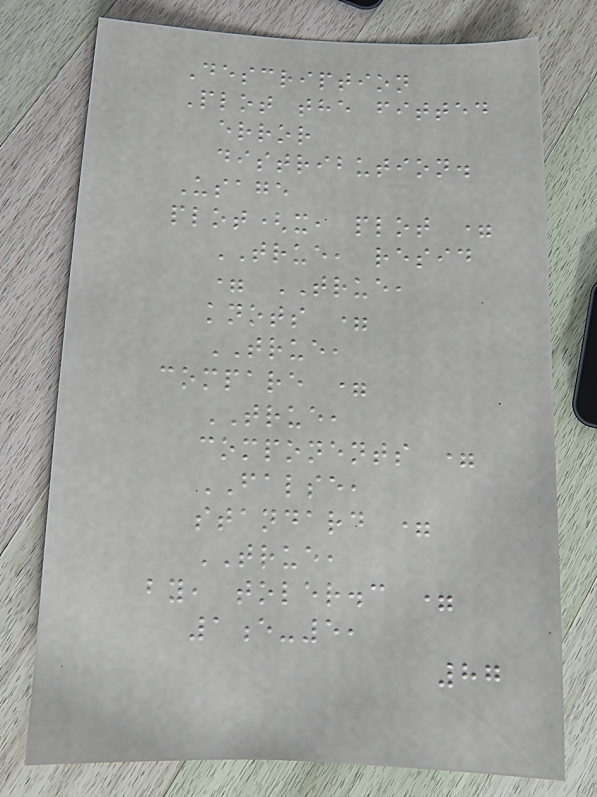Description
Plot the fitted
error
distribution.
Usage
plot(x, plot =
TRUE, resid
= TRUE,
knots =
TRUE,
compare =
TRUE,
components =
FALSE,
standard =
TRUE,
by, toler.c =
1e-5,
87
